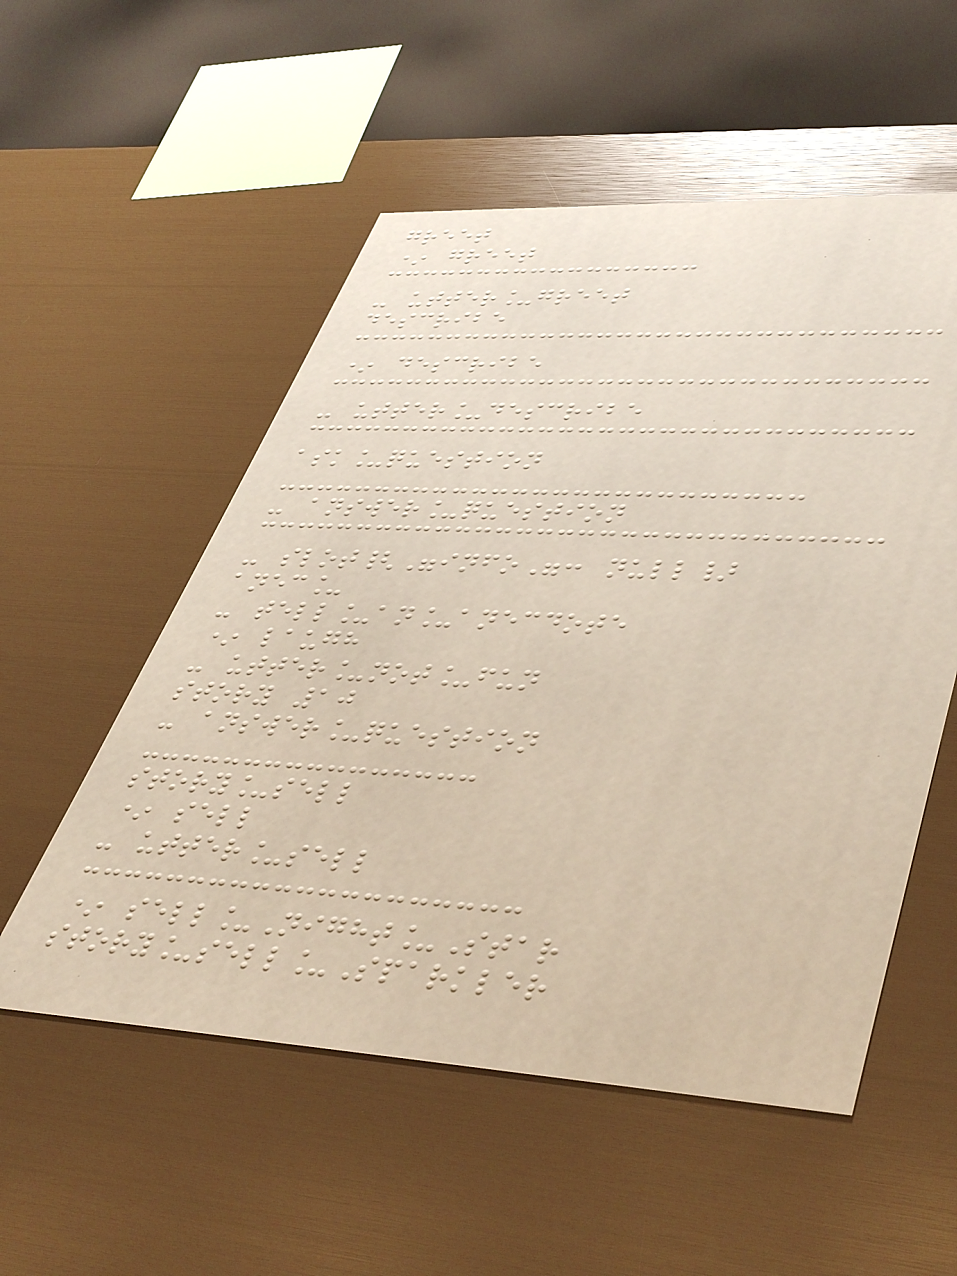greet
* greet
- utter_greet
describe
* describe
- utter_describe
ask_question
- answer_question
- slot{"info": null}
anec_
- tell_an_anecdote
* laugh
- utter_not_fun
story 10
- answer_question
story_sell
* sell
- utter_sell
* sell_Night_Star
story_sell_Sparkler
